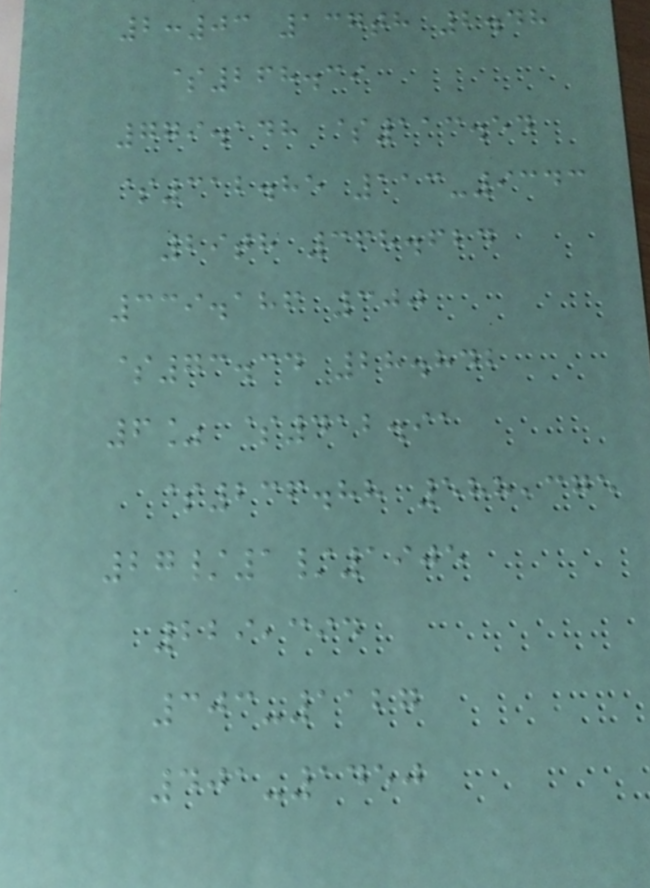2:03 137th 2.48
$268.39
779.148 $113.54
$312.85 113-9343
29th 368.624
339.186 300
$73.34 28.842
6% $412.91
$236.88 588,375
27/1/1905
229,394
303-1127
401-1450
